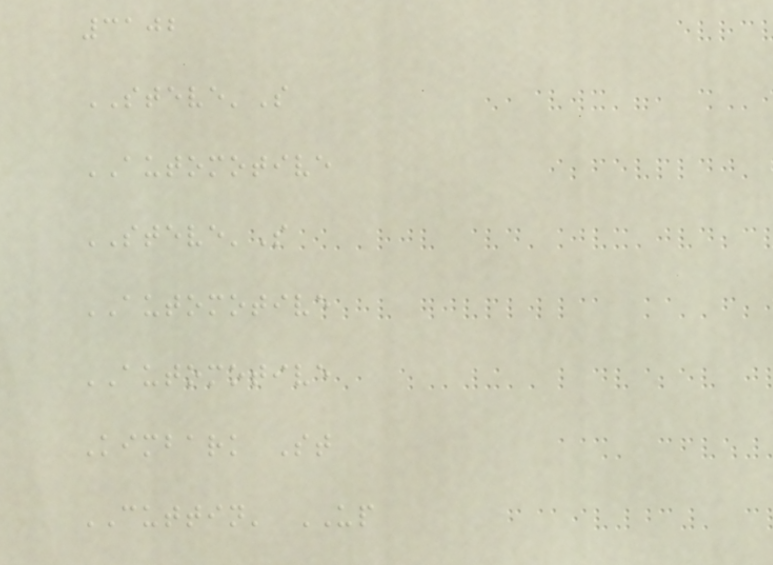3102
STEVE'S
AUTOMOTIVE
STEVE'S
AUTOMOTIVE
AUTOMOTIVE
Kimbark St
CUTTIN' UP
